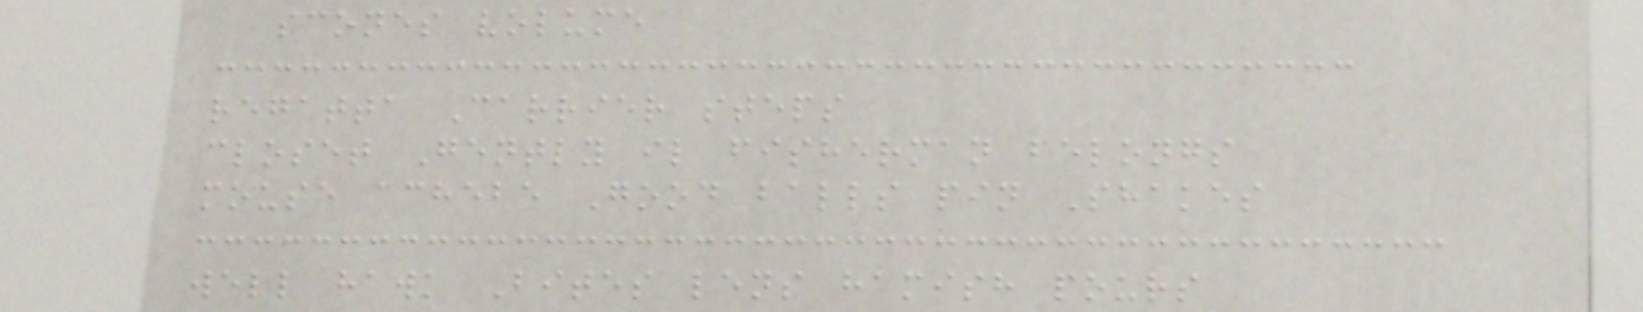scones volume
regatta Carrier steps
closet Gently il fisherman belongs
mouse achebe Good balls pin Shakes
well hawk Bites lens hamish pours
